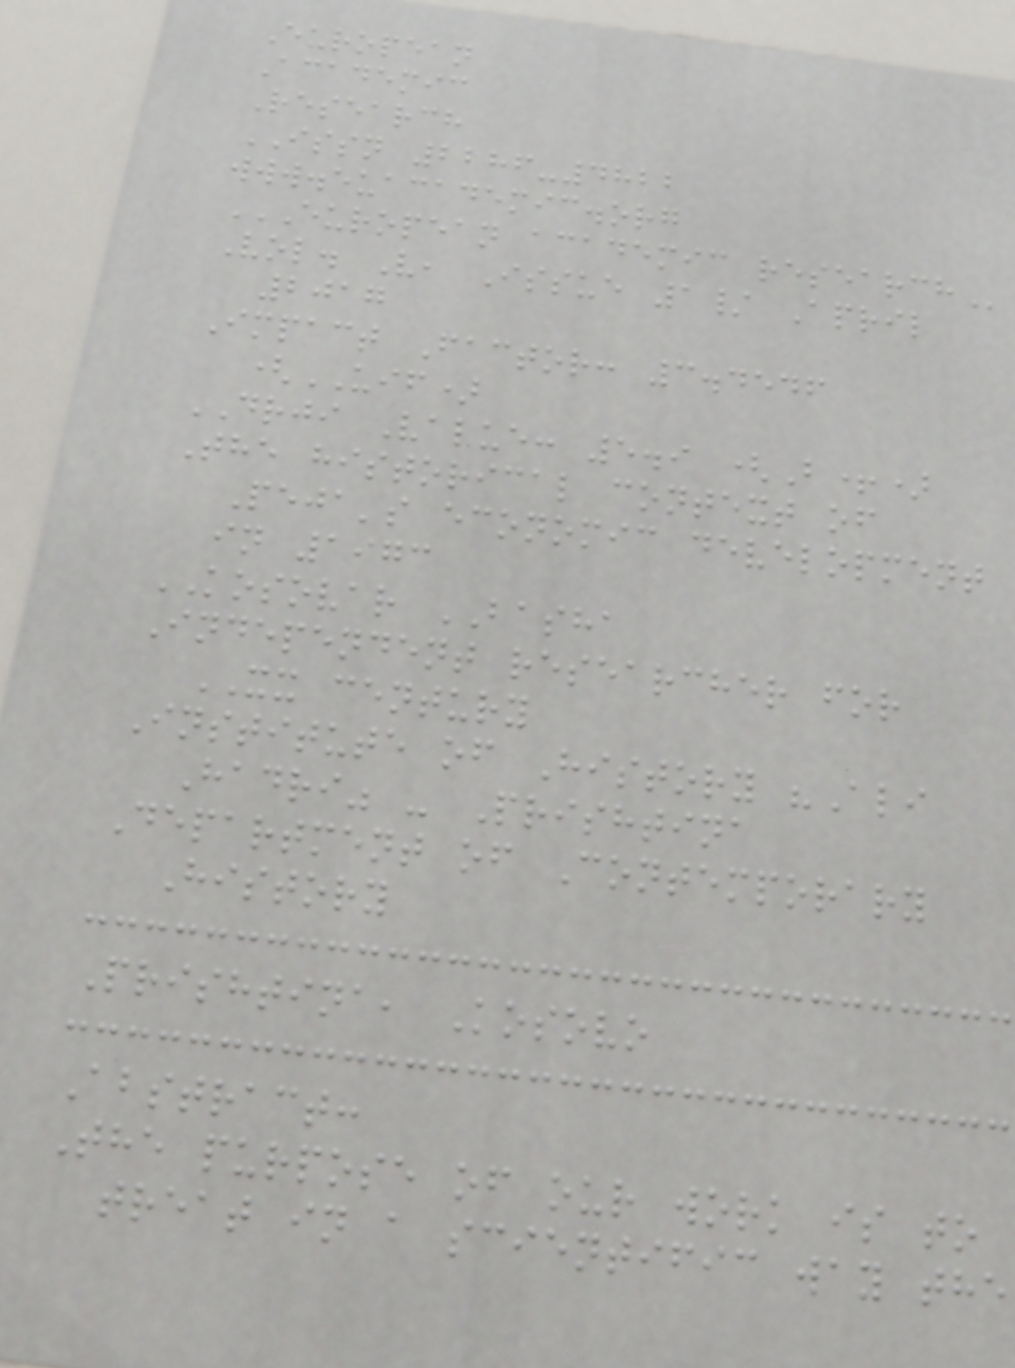European
Academic
Research
ISSN 2286-4822
www.euacademic.org
EUROPEAN ACADEMIC RESEARCH
Vol. V, Issue 1/ April
2017
Impact Factor: 3.4546
(UIF)
DRJI Value: 5.9 (B+)
The historical context of
Peja's economic development
in 1973
KOSOVAR BASHA
Independent researcher for
XX century
Institute of History "Ali
Hadri" - Prishtina
Department of Contemporary
History
Prishtina, Kosovo
Abstract:
The purpose of our work is to
treat in a scientific way the
